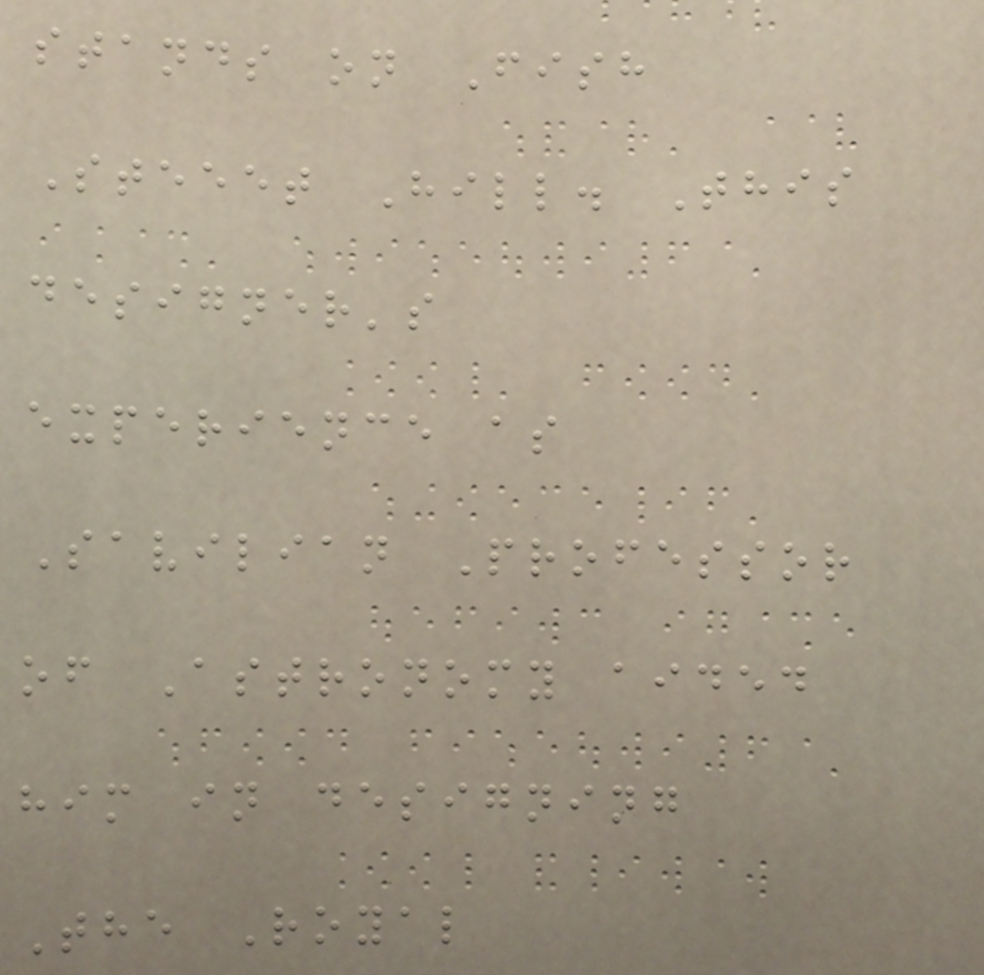stands on Fish
Steeet Hill. This
designer's
experience as
Savilian Professor
of Astronomy aided
him in designing
The Royal
